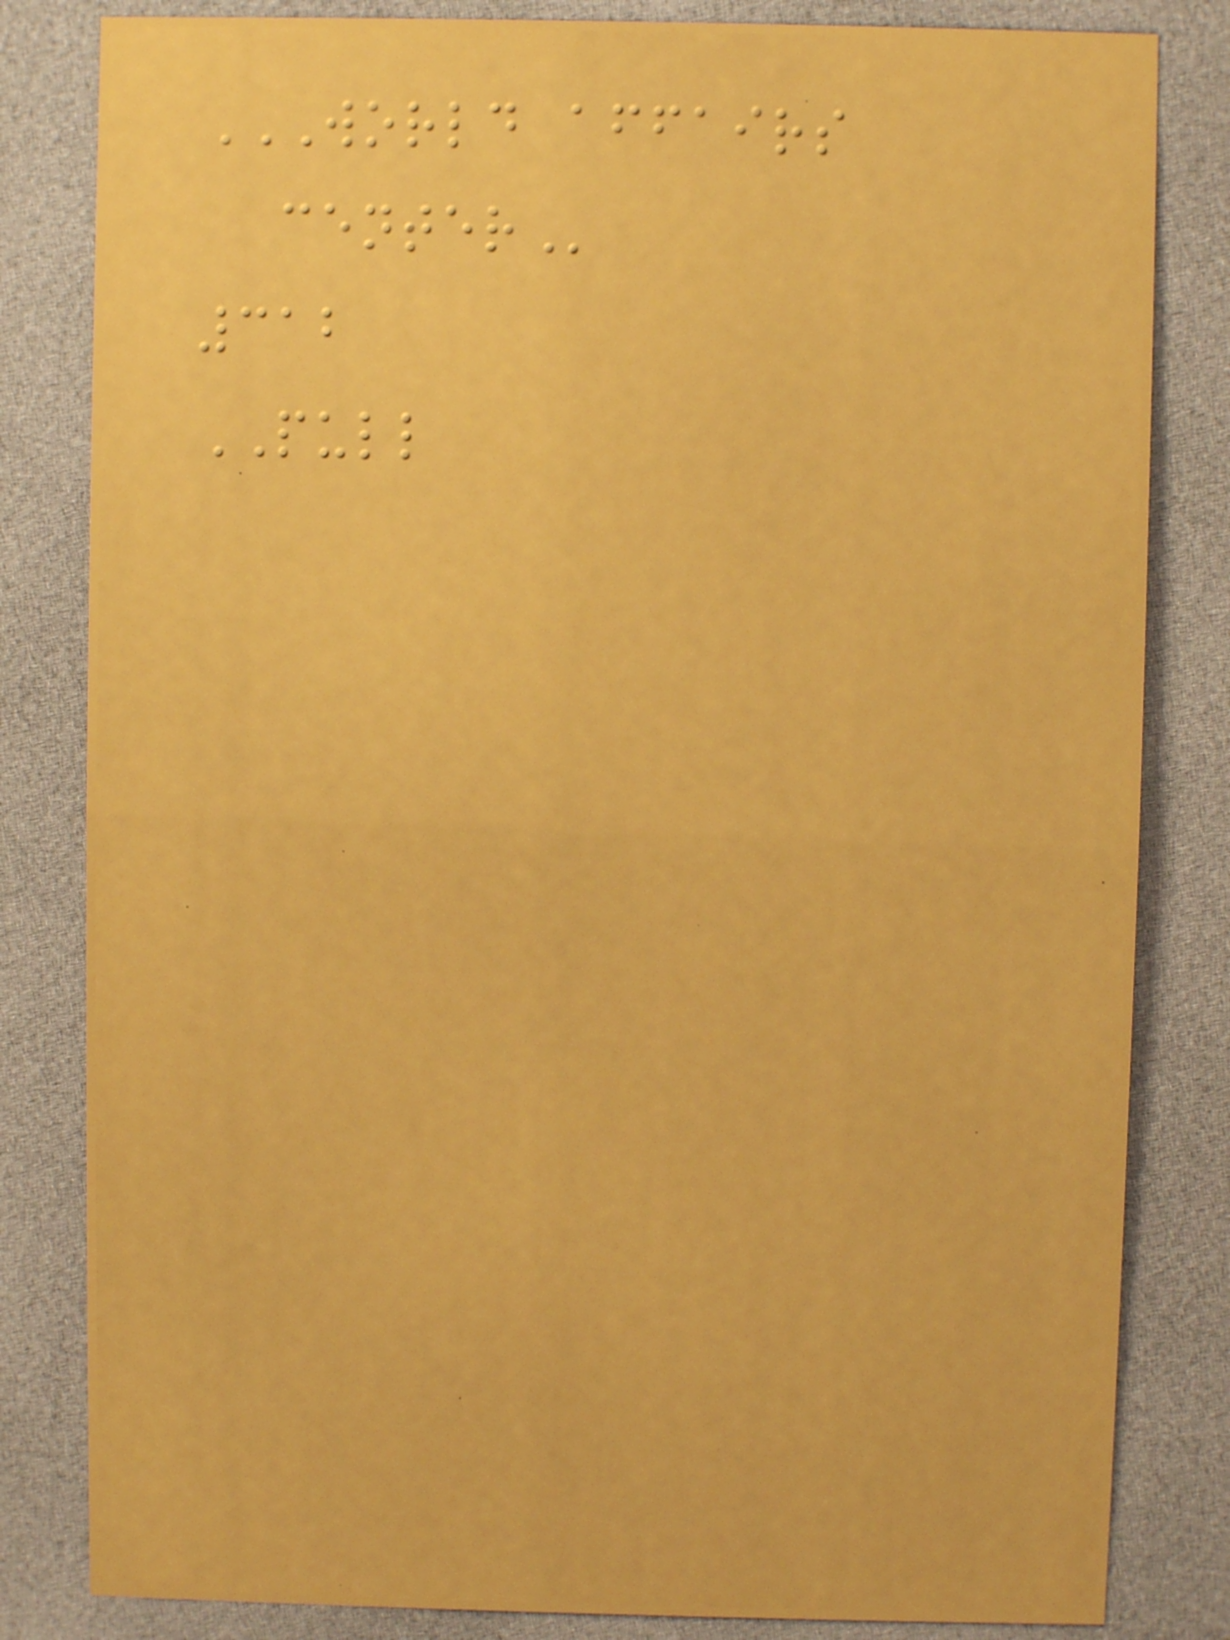WORLD AFFAIRS
CENTER
312
PULL
